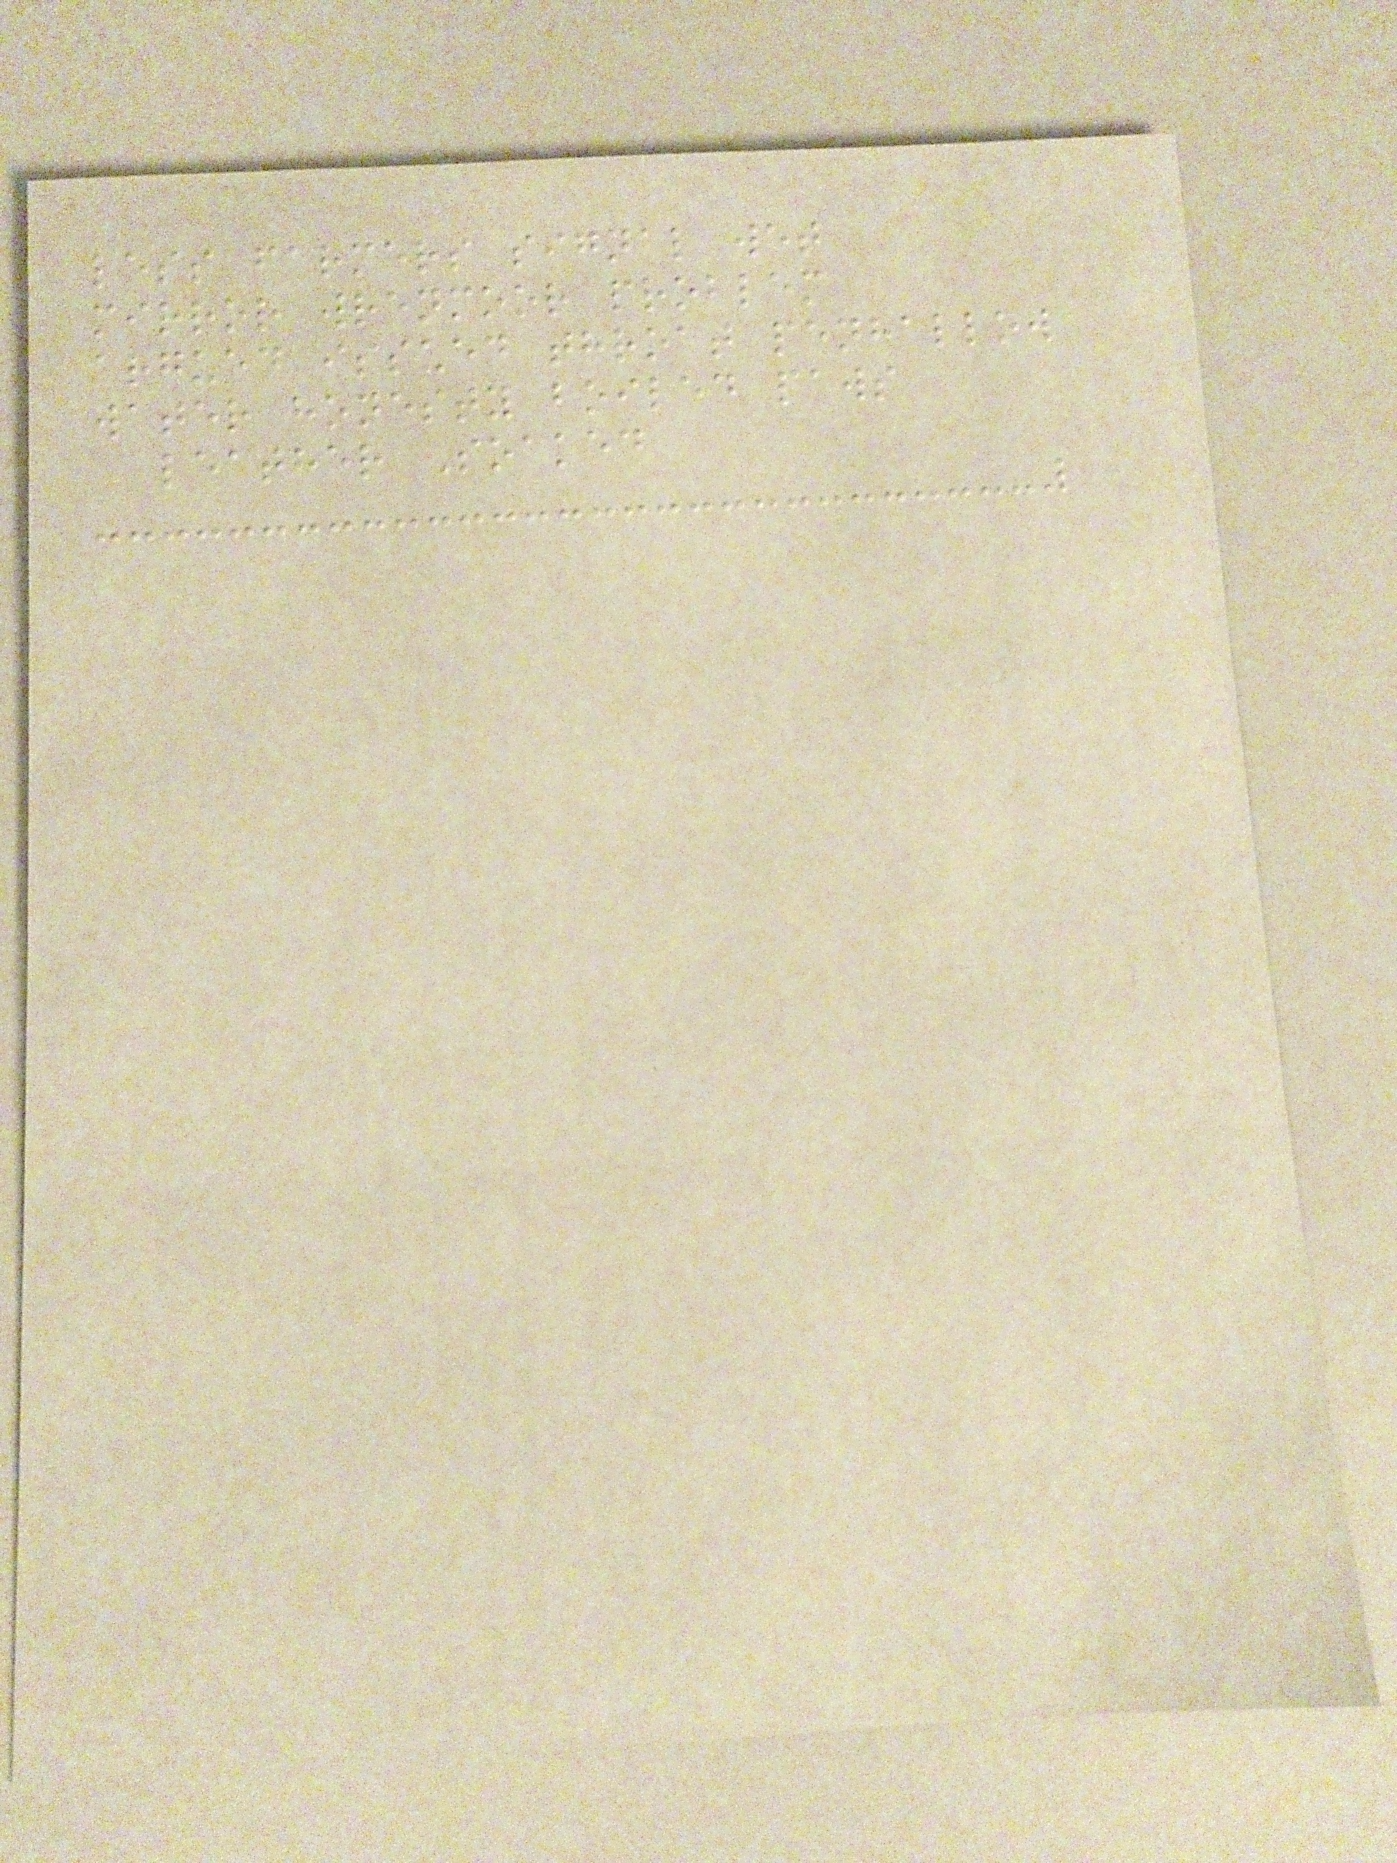less farmers signal wet
mirror wrenmoor problem
argued issued throat penhallow
water honesty boiled paws
leather Soaked
